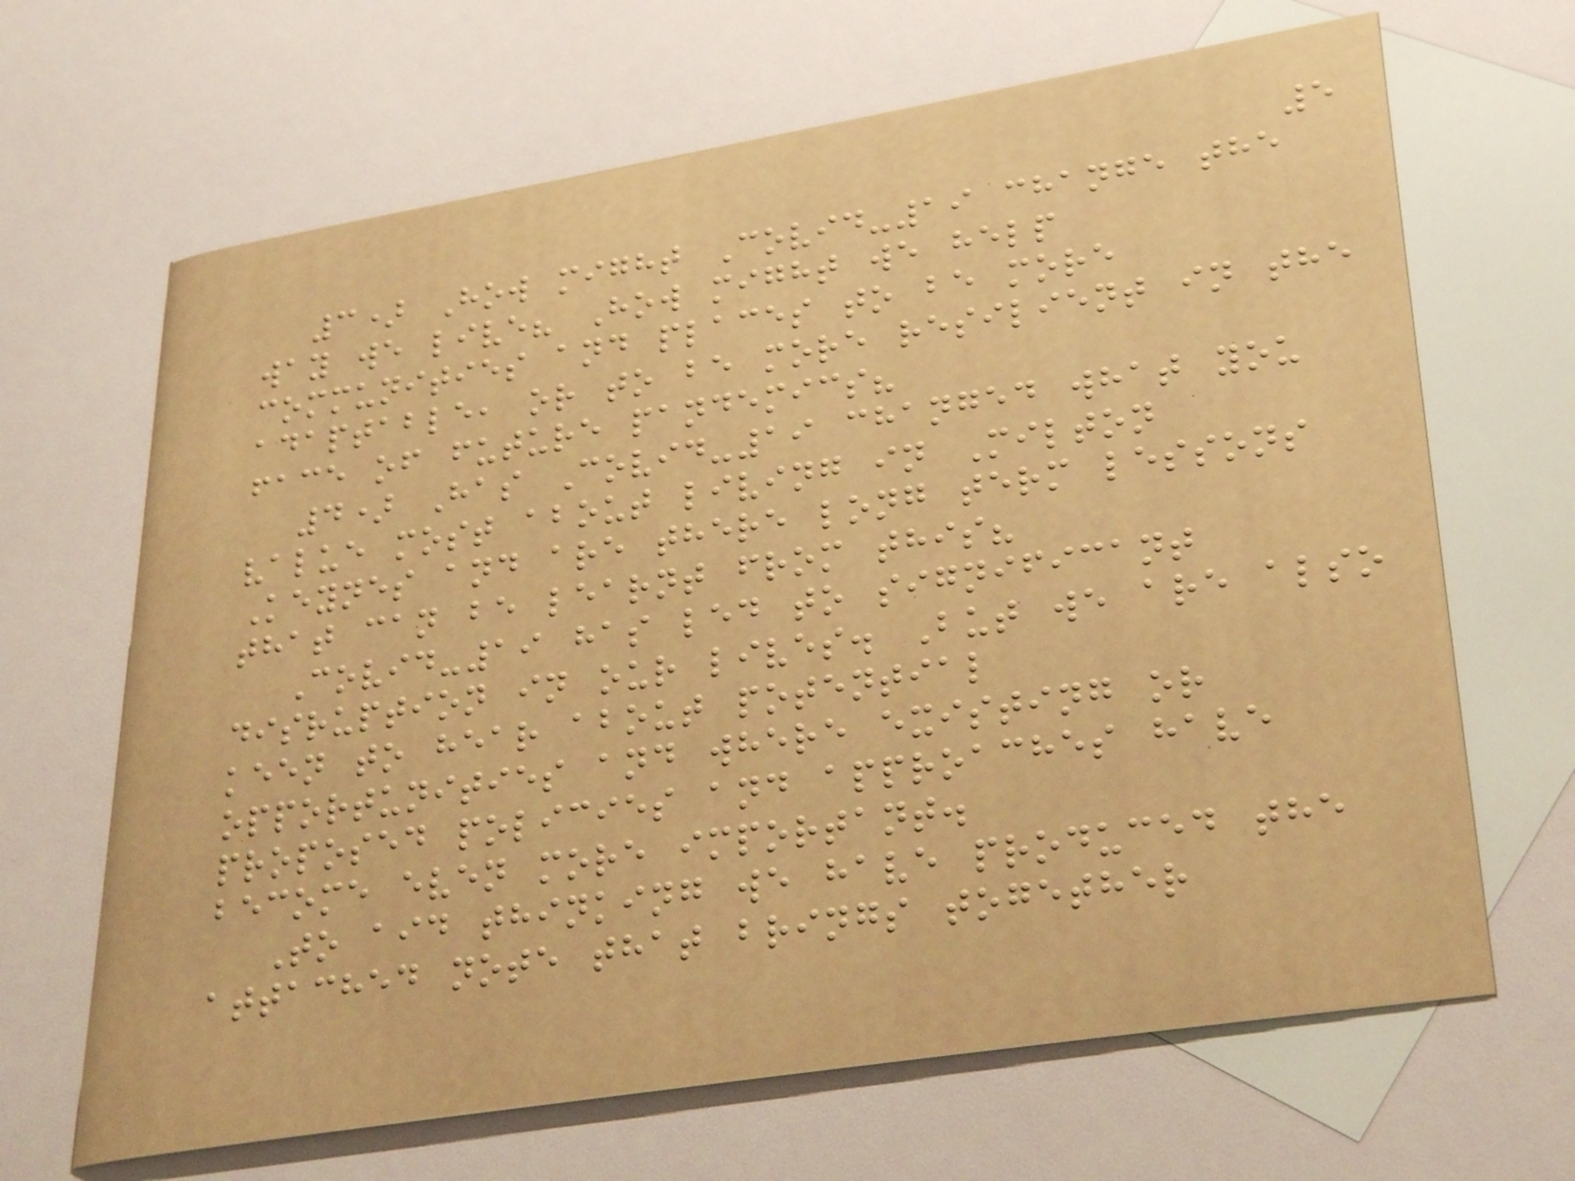5
3) How might Covid-19 change the
way we live? How might we help
communities and places to be more
adaptable, or to be more resilient in the
face of future pandemics?
4) Has Covid-19 changed what you
value most about living in Milton
Keynes and are there long term lessons
that can be learnt from this?
Covid-19 has led to significant
disruption in our lives. But we are also
keen to hear about potential
opportunities and where existing or
proposed policies and approaches have
become even more important.
To aid thinking we have produced the
attached note that brings together
